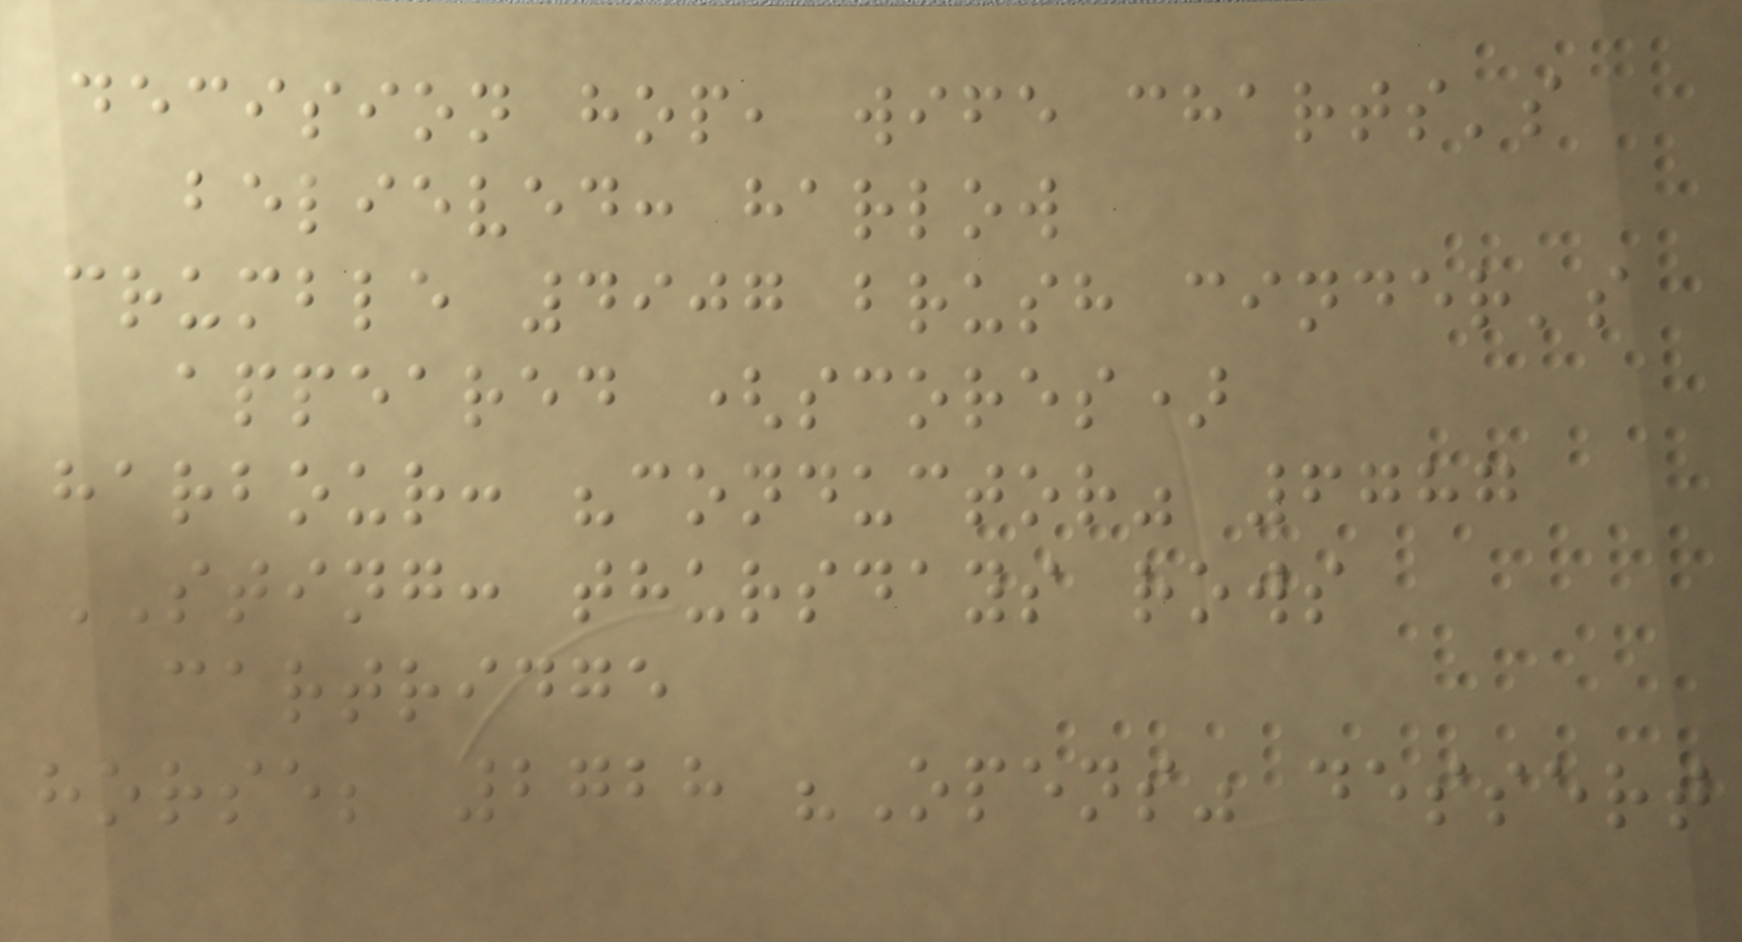decision hop, wife charts's
believed: harlow
crumble 4907 brush cinder's
appeared (scores)
harbour: "conductor" 6787
STING: thursdays rows
cartridge
horse; 2728 "Opens" dessert
